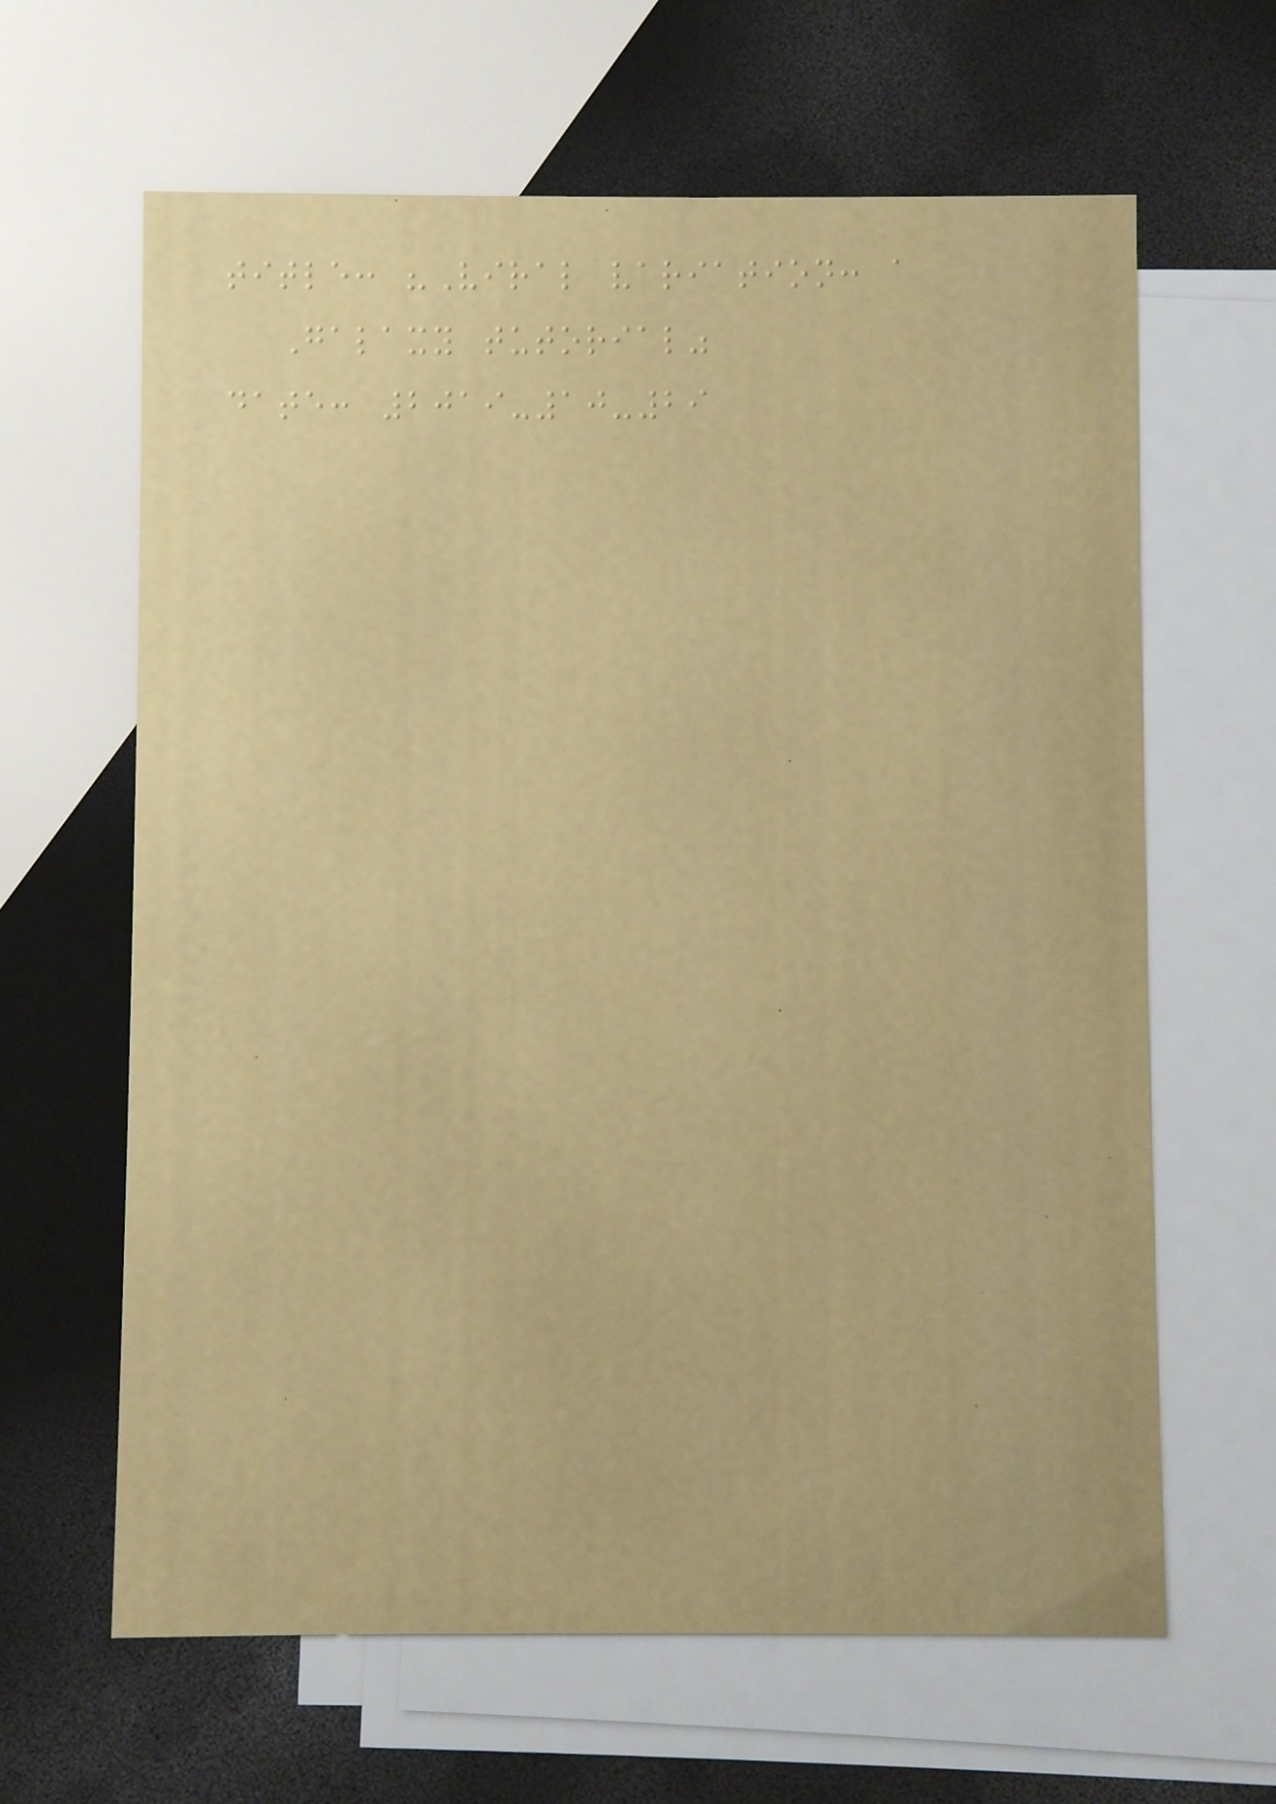title: "Viral variation: a
Galaxy tutorial"
date: 2019-10-29
